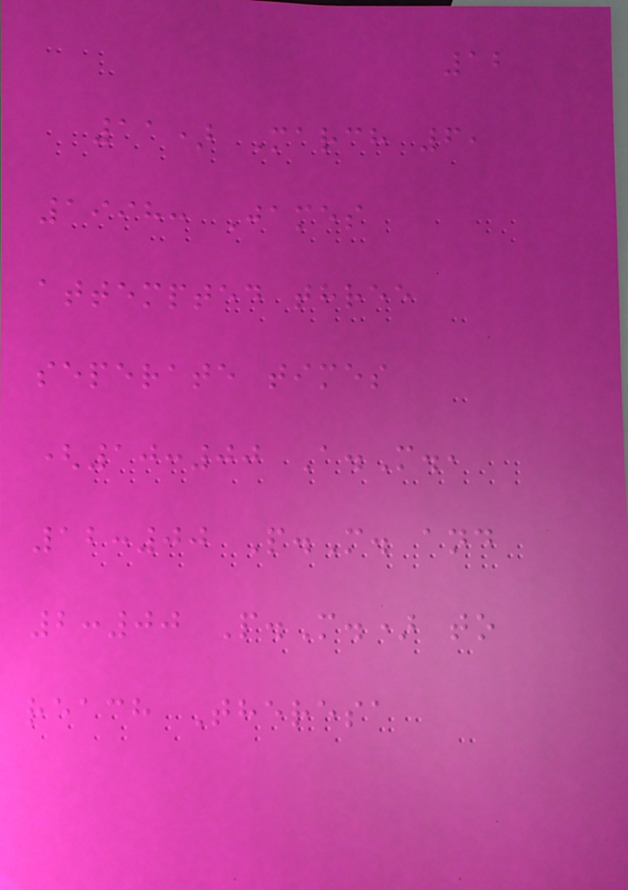12
11) March 6,
1998: James
attempted three
seperate times
(10:00 A.M.,
12:00 P.M. and
2:00 P.M.) to
reach Theresa
